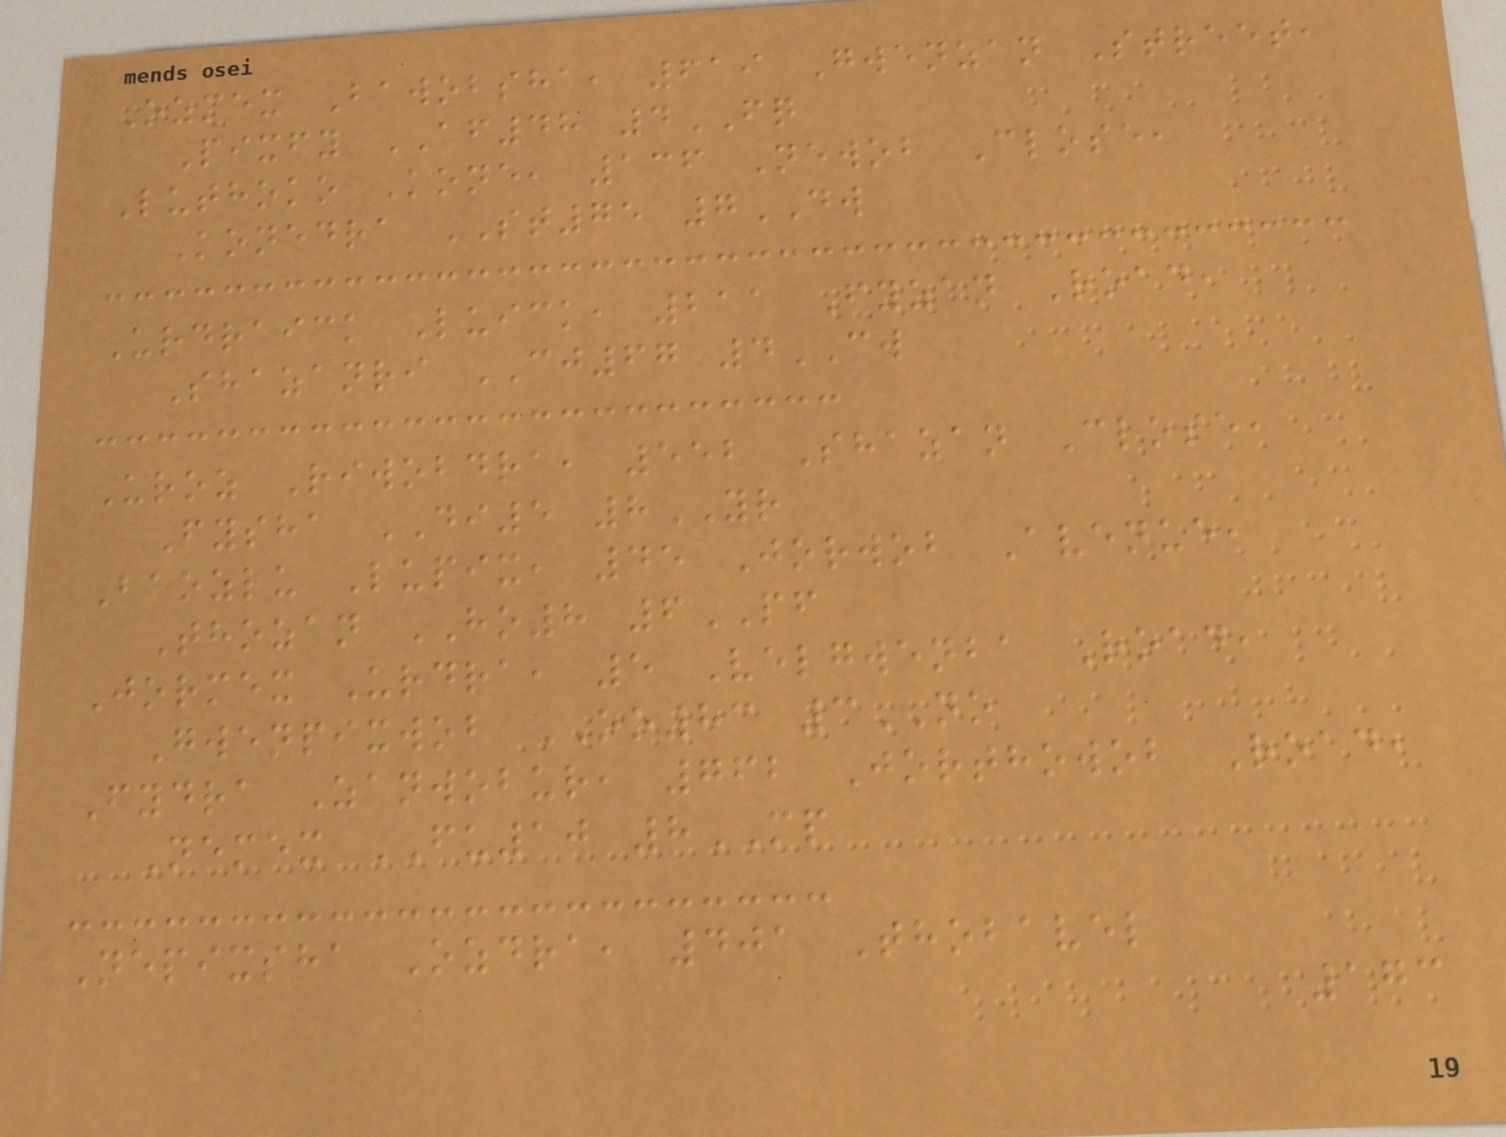Ozmex Bawobsha, 619 Gwenzan Street,
Pixfy AF48 4FQ
Luthoko Kone, 136 Newob Close,
Konedra ST75 7DW
Urdraick Luick, 211 Fyzan Road,
Shazanri CJ67 4CW
Uroz Riwobdra, 552 Shazan Close,
Fysha DI5 8YR
Baozlu Lupix, 45 Jorwob Avenue,
Thozan HO8 6PF
Jormex Urdra, 5 Velgwenba Road,
Gwenpixwob OO83 3NO
Fydra Zanwobur, 762 Jorthowob Road,
Nemex FU10 8MP
Nepixsha Ozdra, 401 Thobavel
173
